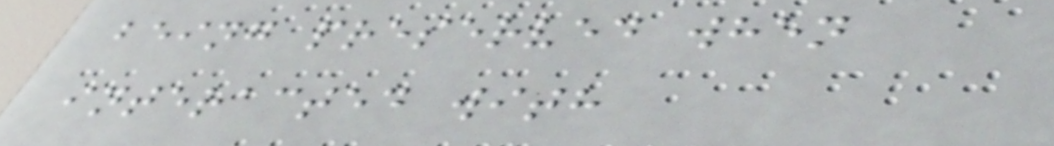being preserved when
interacted with
